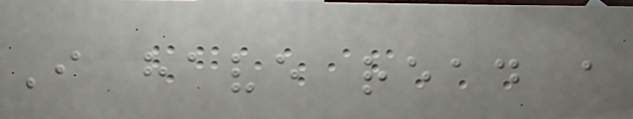I have read a
